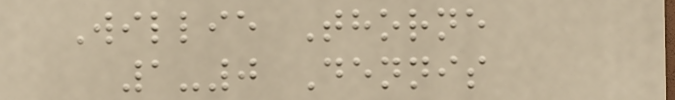Willie Thorne
1-0 Dennis
